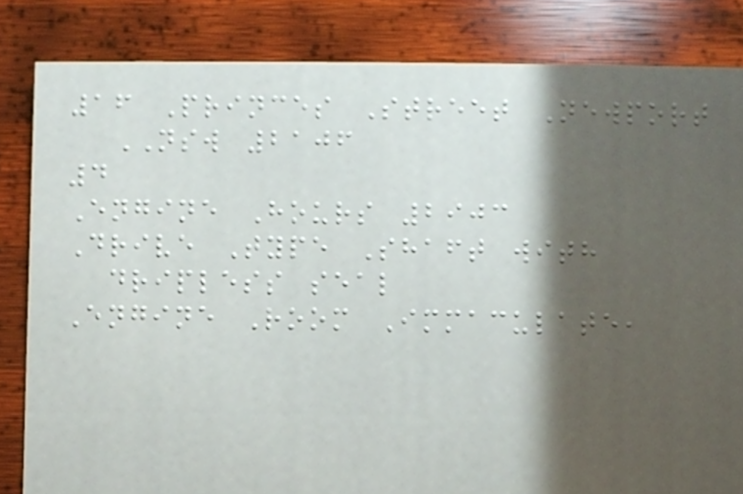16 Princes Street Newport
NSW 2106
4
Engine Hours 2903
Drive Type Shaft with
dripless seal
Engine Room Immaculate,
